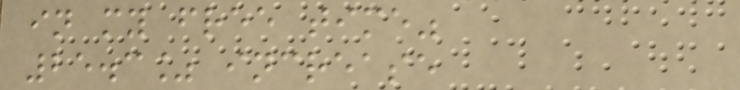in my free time"
25.3% increase
